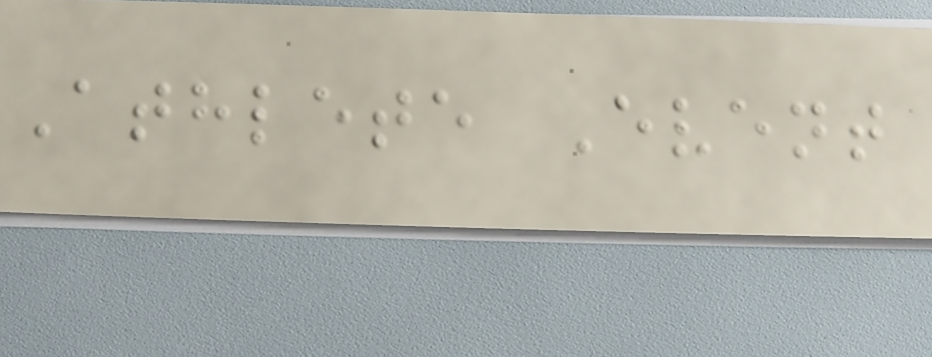Athlete Event
